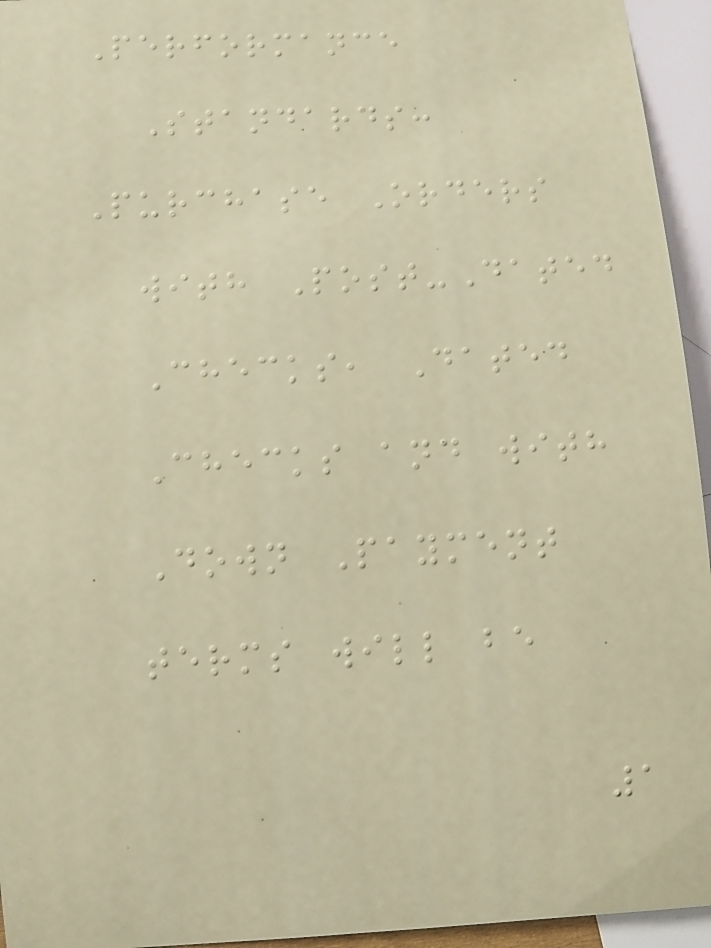Performance
Standards:
Purchase Orders
with Post-Dated
Checks, Dated
Checks and with
Down Payment
terms will be
1
